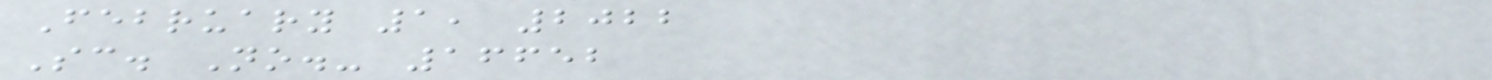February 1, 2022
Sc. No.- 16652
